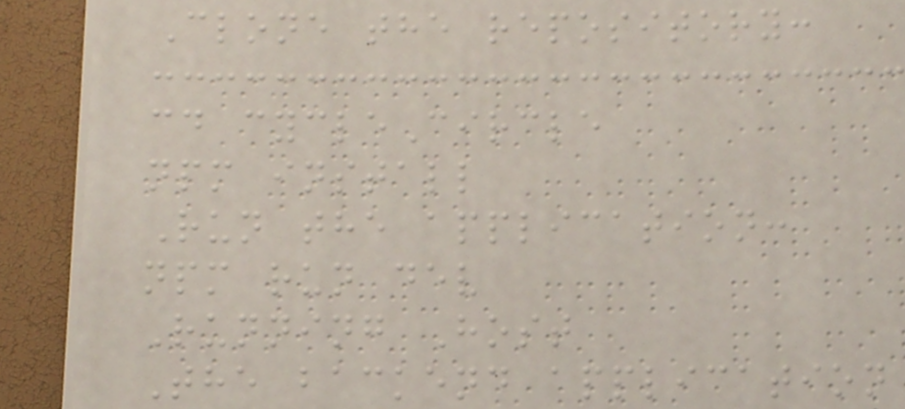Clone the repository:
cd cycleCircle
npm install
Run the application:
npm run dev
Running Host
The backend application
